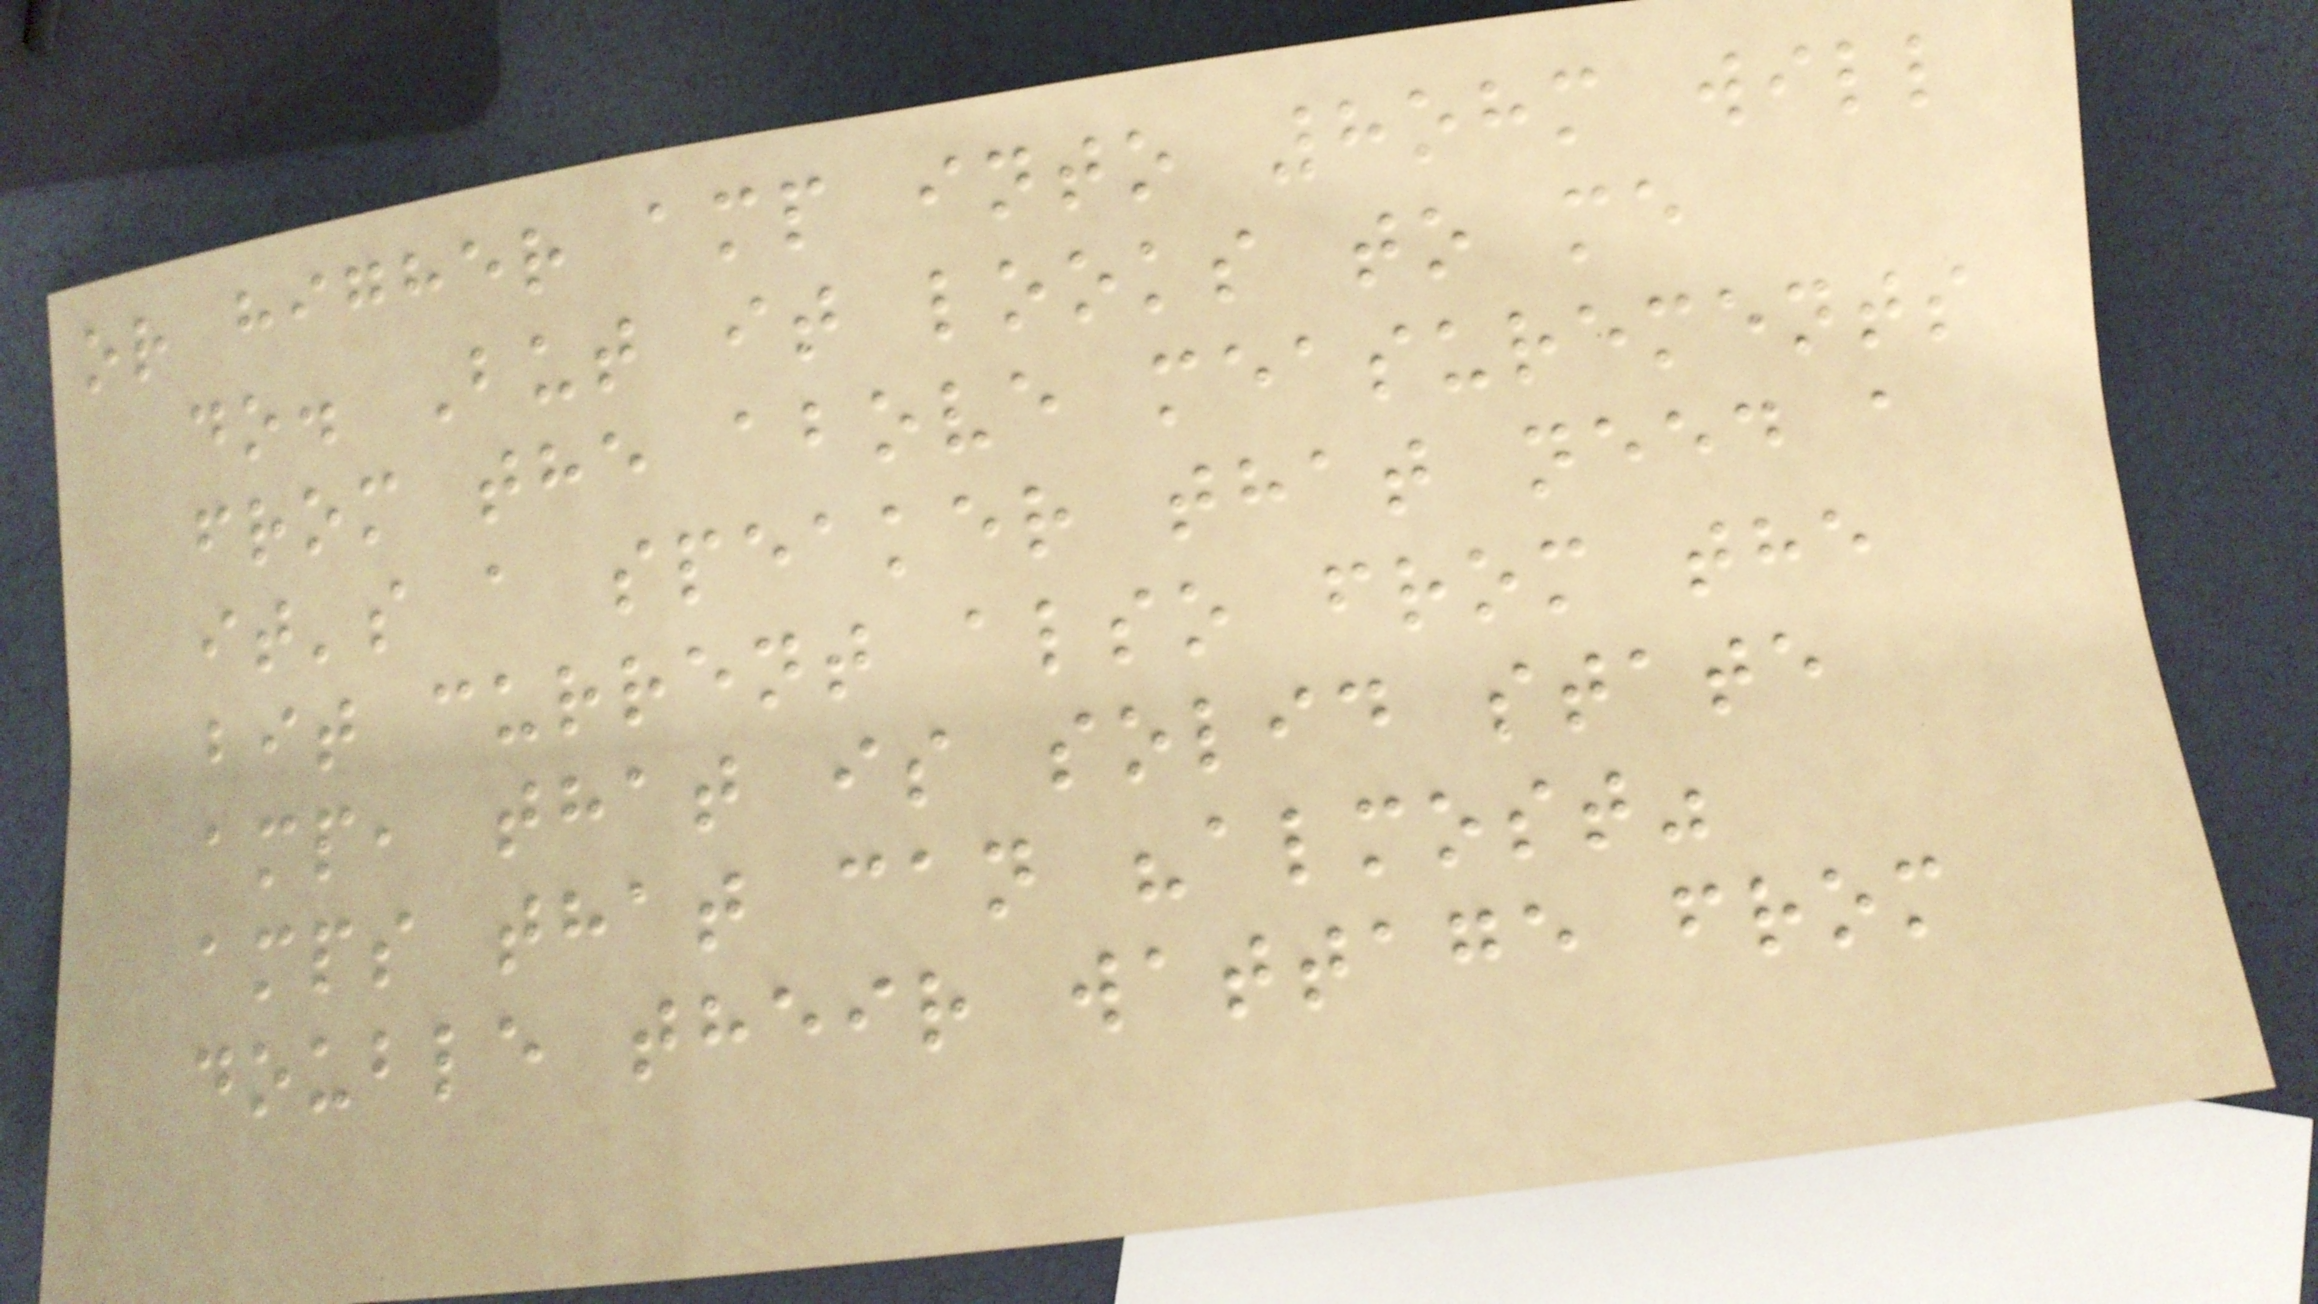or higher amp into 8ohm will
do. But it looks to me
from the above measurements
it's a speaker that need a
bit current also from the
amp, that is solid state
amps that can "almost"
double their wattage from
